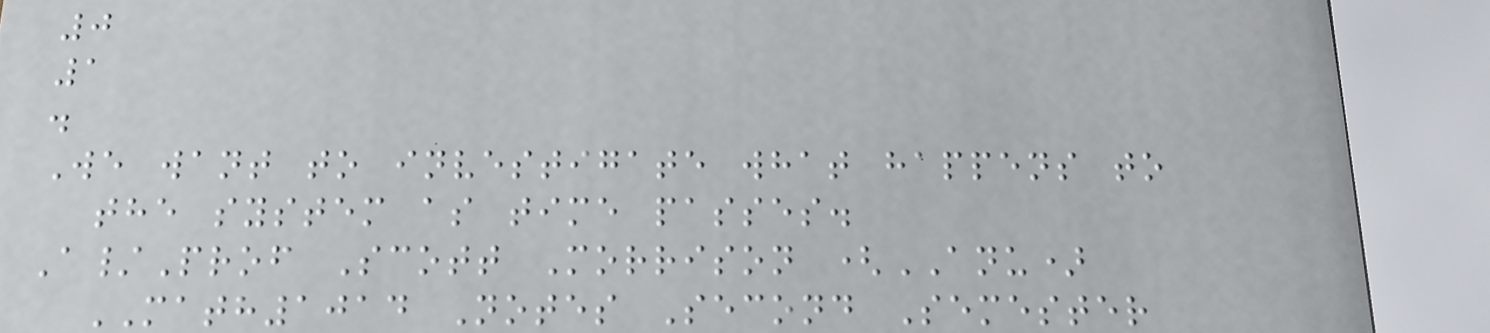0
1
.
We want to investigate what happens to
the system as time passes.
A/Prof Scott Morrison (ANU)
MATH1014 Notes Second Semester
